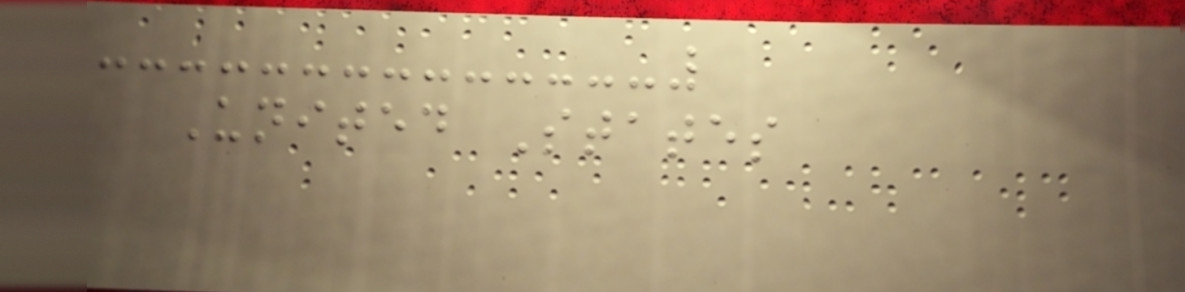United States
